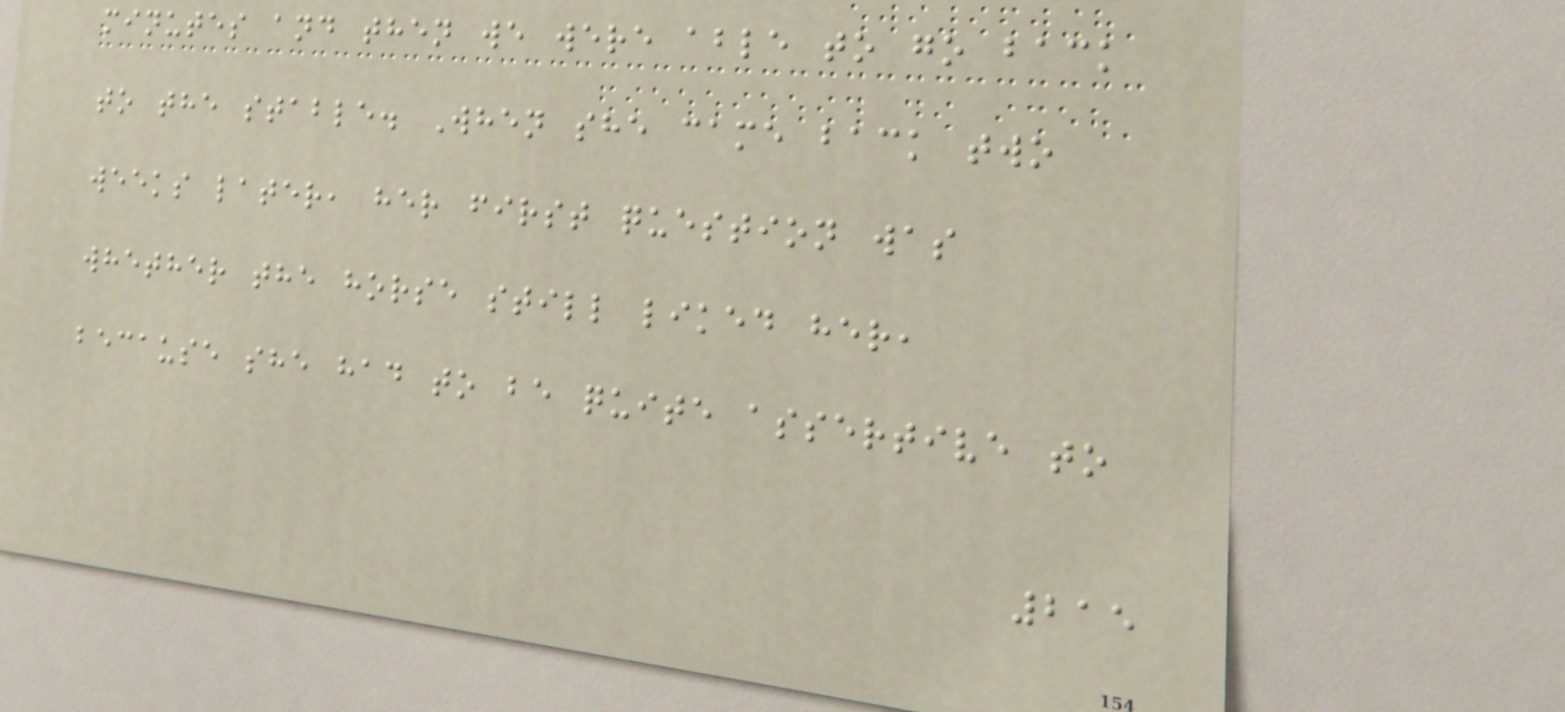minutes and then we were able to go back
to the stable. When she came back two
weeks later, her first question was
whether the horse still liked her,
because she had to be quite assertive to
215
